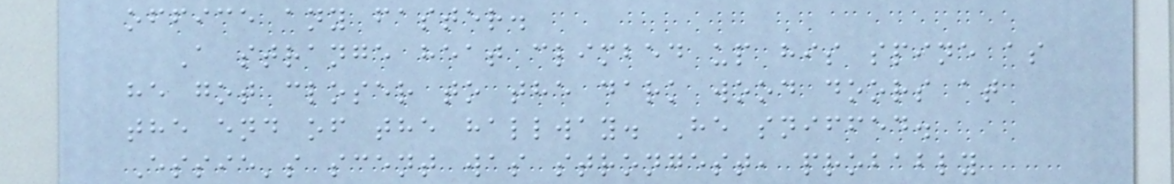office any faster.
A strange heat climbed up his spine as
he got closer to the dark wood doors at
the end of the hallway. He sniffed.
Essie's scent was strongest, probably
